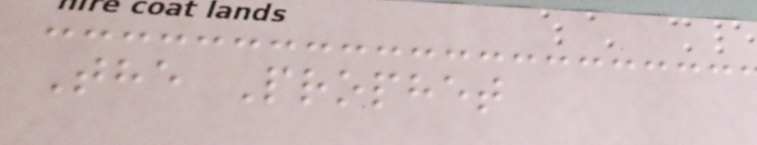The Prophet
